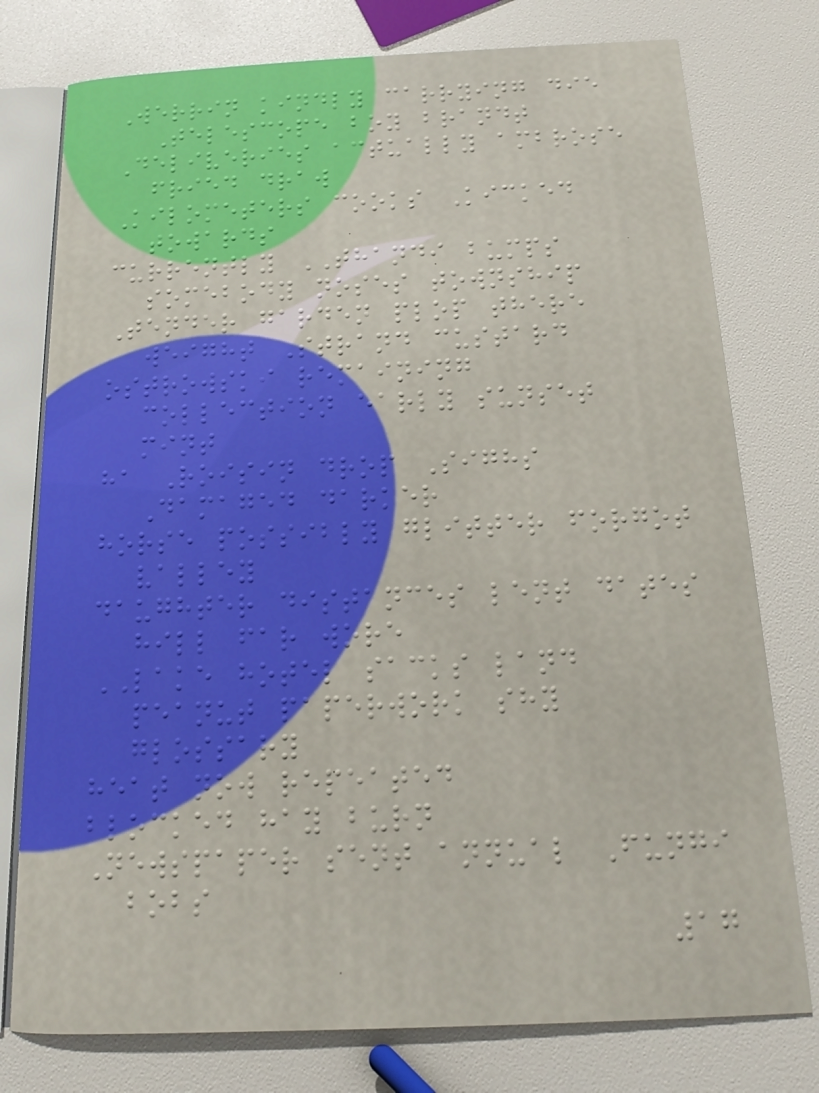Werrin kindly carrying die
Telescope boy brandt
Deliveries actually ambrose
fried draw
Kilometers cooks Kicked
towards
currently THANDI bumps
somebody noses township
Tender garden plop there
weight Strand custard
ostrowski remaining
collection early sunset
mint
ha Roisin drop Sighs
Damaged darker
horse possibly glitter forgot
valley
daughter distances lent dates
hill far wore
LAKE hotel sacks land
peanut paperwork shy
glossary
heat now repeated
blocked hay burn
Newspaper sent annual Fungi
bobs
17
